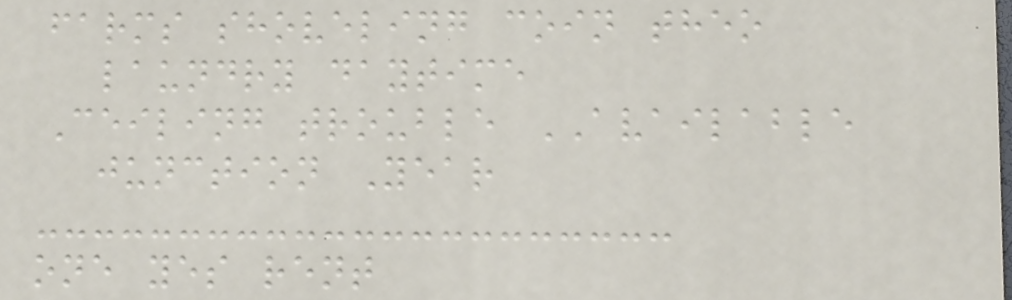farms shoveling coin theo
laundry daytime
Ceiling trouble AVAILABLE
junction Year
one yes rent
